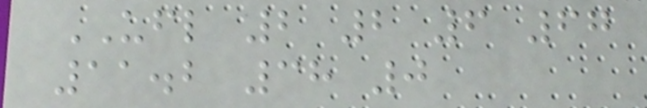UFL 2 2 6 67
11.2 38 0
